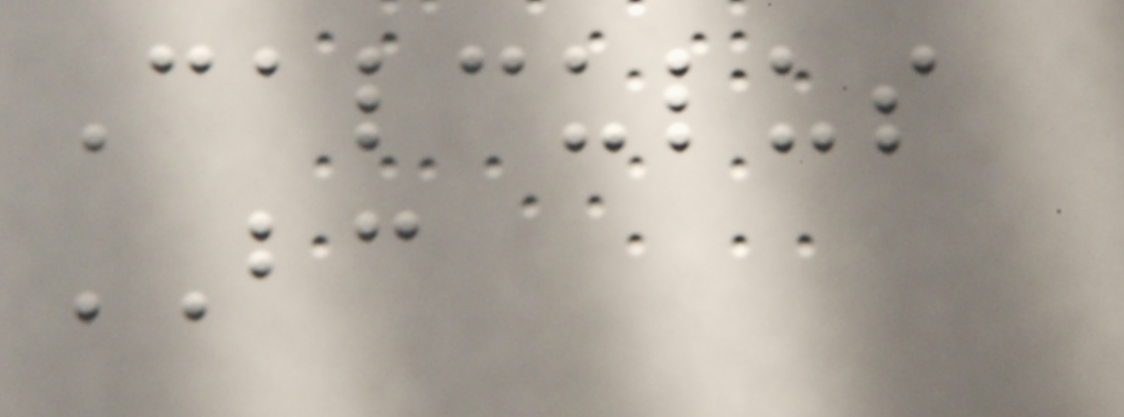Calculus
BC
